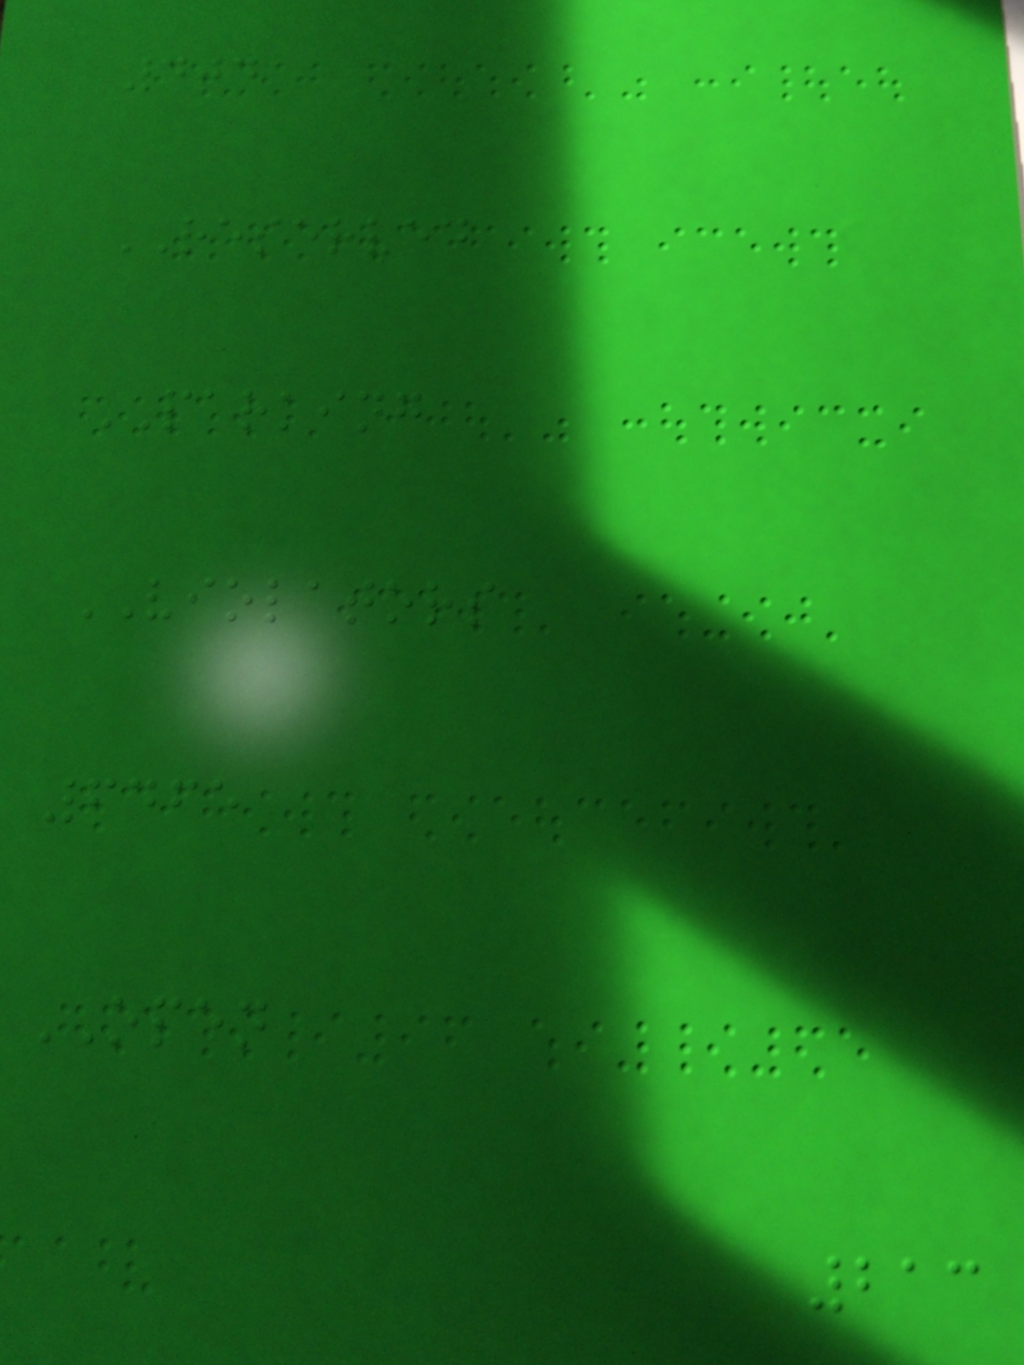404
RESERVED
PARKING
VIOLATORS
6465
OPEN
213
